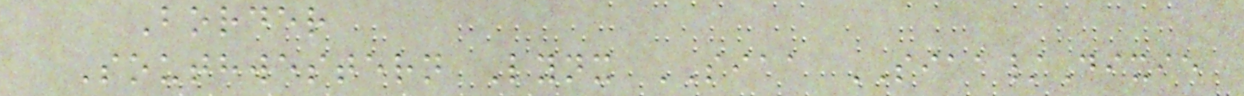Border
Southwestern Lynx SIAA SIAA/Dixie
